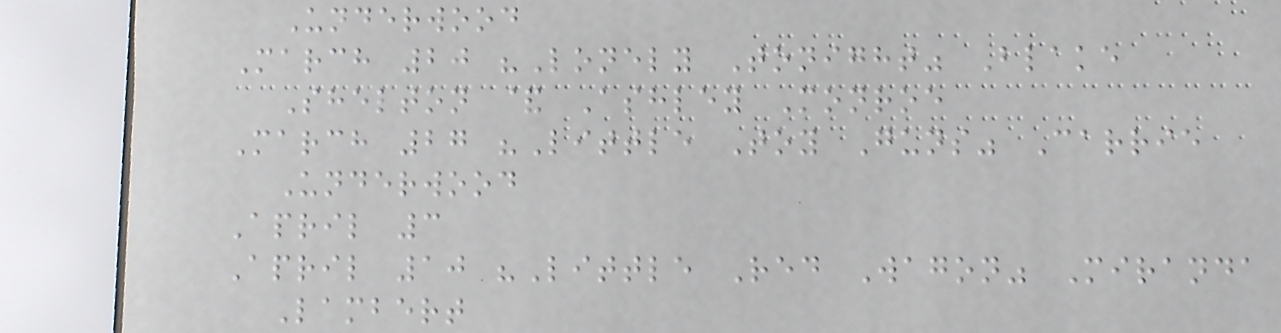Underwood
March 20 "Lonely Tonight" Blake
Shelton & Ashley Monroe
March 27 "Little Toy Guns" Carrie
Underwood
April 3
April 10 "Little Red Wagon" Miranda
Lambert
